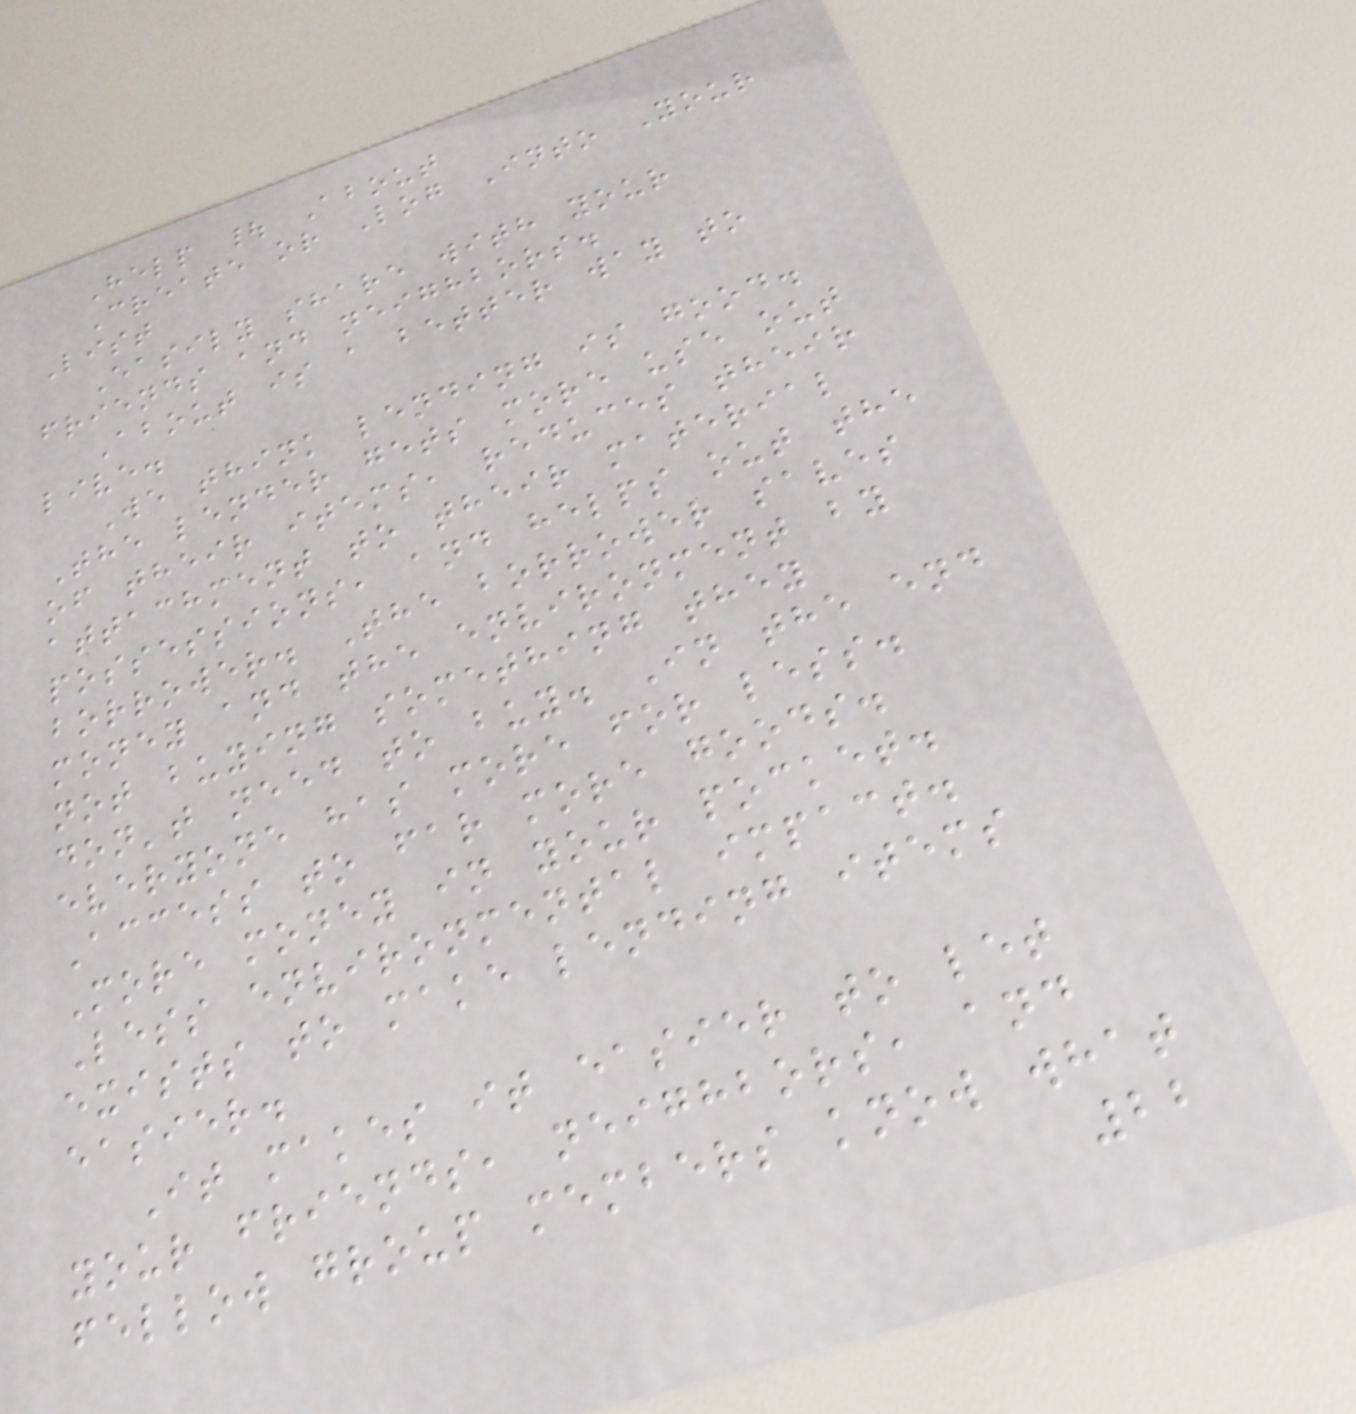Help | About
Create or Log Into Your
List
Easily share with your
friends and neighbors.
About is a better way to
live.
We think lending is good.
The lender gets more use out
of their items, reduces their
attachment to their material
possessions, and helps out the
borrower. The borrower saves
money and the environment by
not buying something they
don't need to buy. In the end
everyone has more for less.
Access to far more goods.
More money in your pocket.
Less environmental impact.
exists to make lending items
easier.
It makes it easier to let
your friends, neighbors, and
fellow group members know what
22
